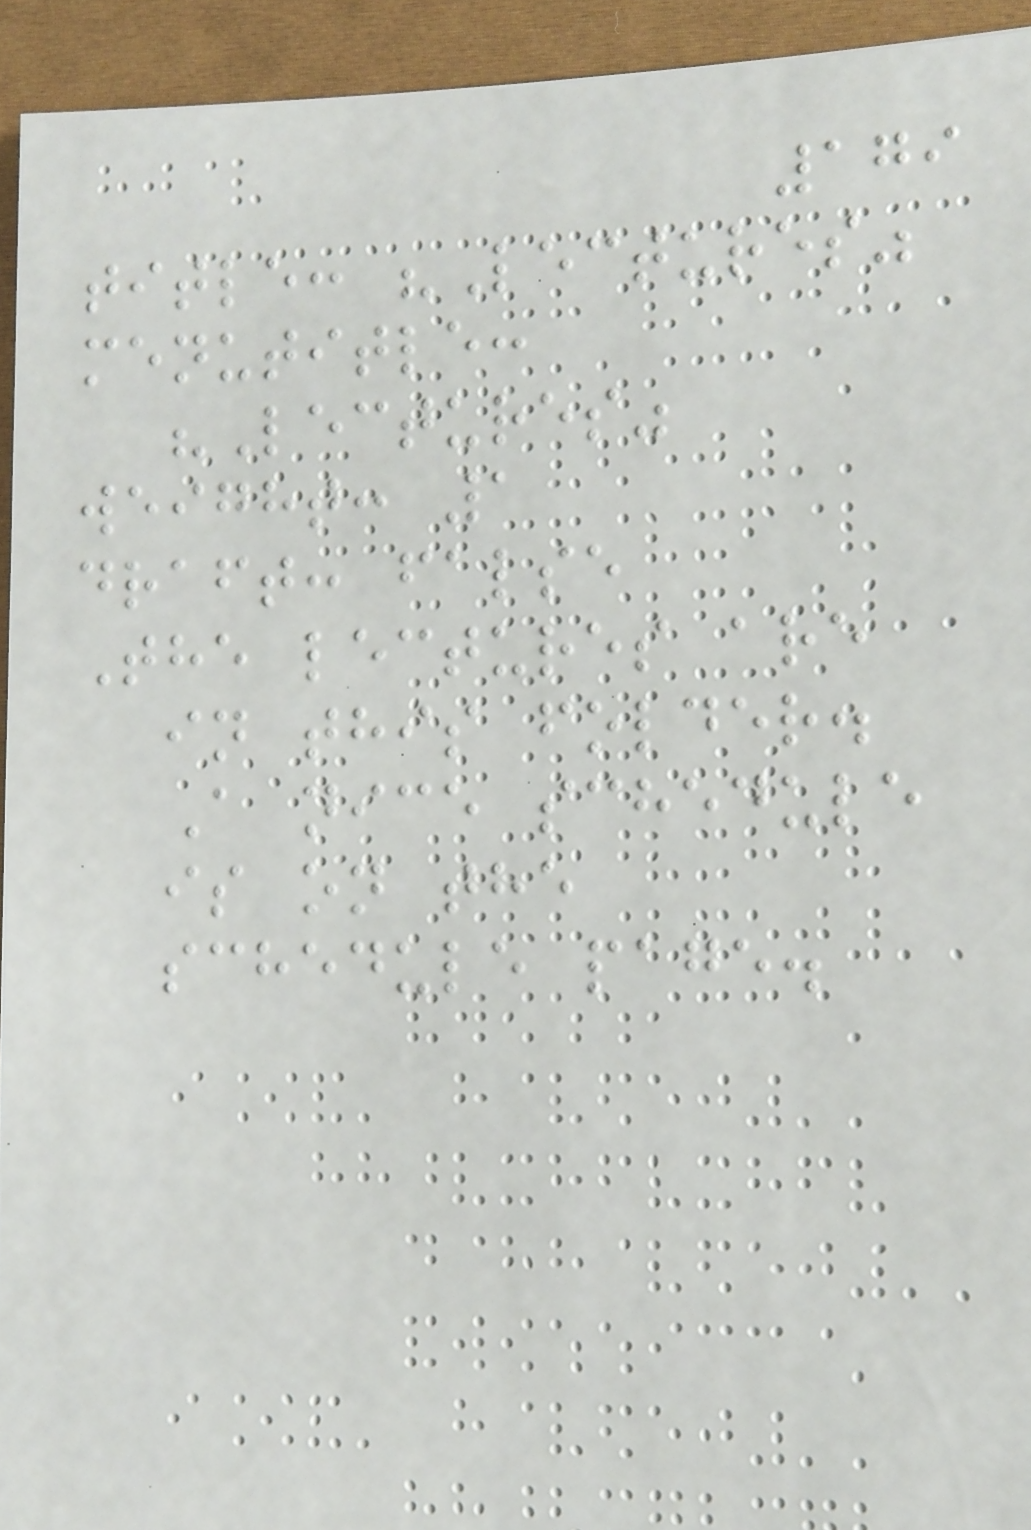179
title: "Lectures"
menutitle:
"Lectures"
weight: 1
draft: false
The lectures are
in this folder.
A nice schedule
is on the
schedule page.
